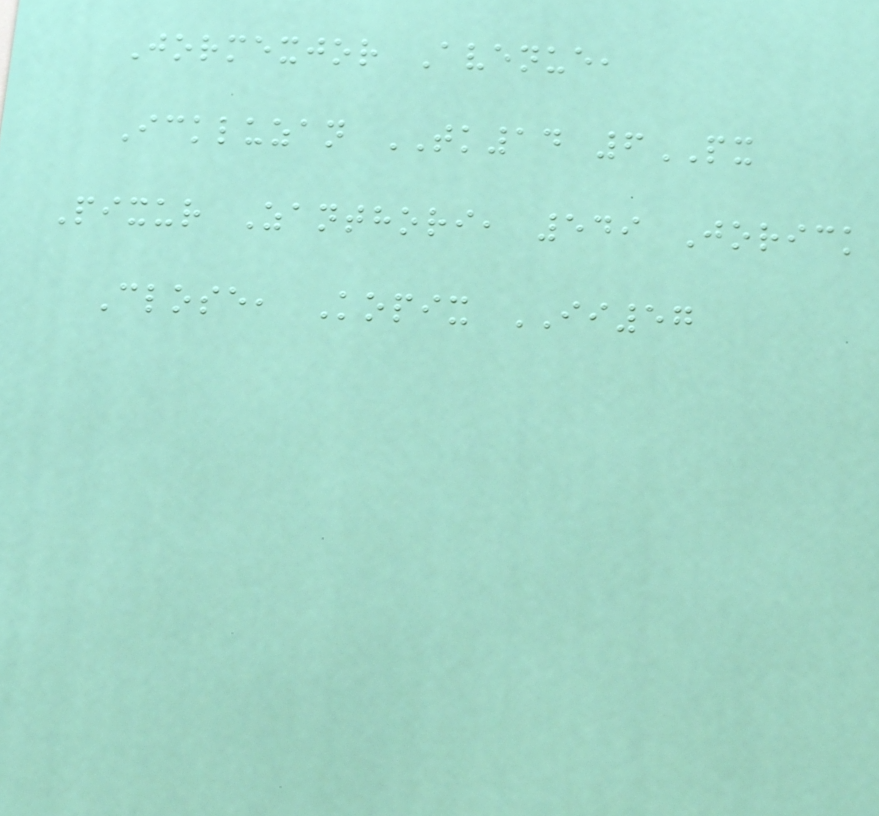Jormexjor Avenue,
Ickluzan TK14 6PX
Pixur Zanthori, 549 Jorick
Close, Kopix II57
